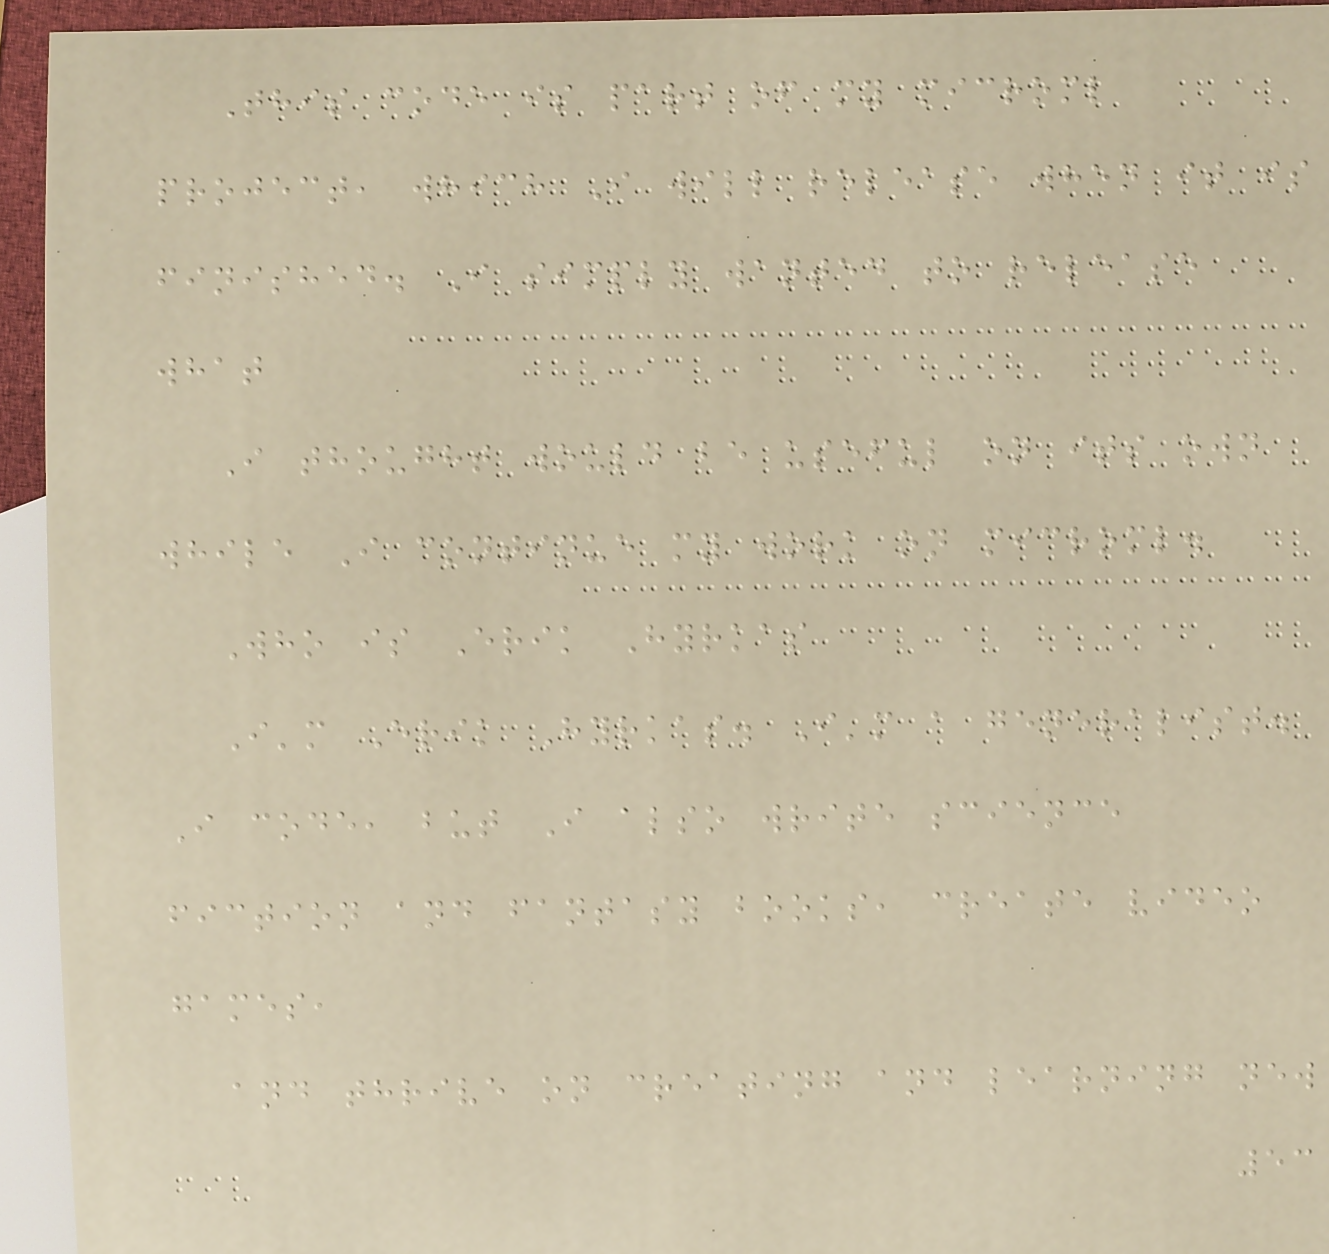This code is part of my microml
project, which I will release when it is
finished. I simply wanted to release
what
I thought would be useful on its own
while I continue my work on microml.
Who is Erik Hyrkas
I'm Erik Hyrkas. I'm a generalist.
I code, but I also write science
fiction and fantasy books, create video
games,
and thrive on creating and learning new
53
